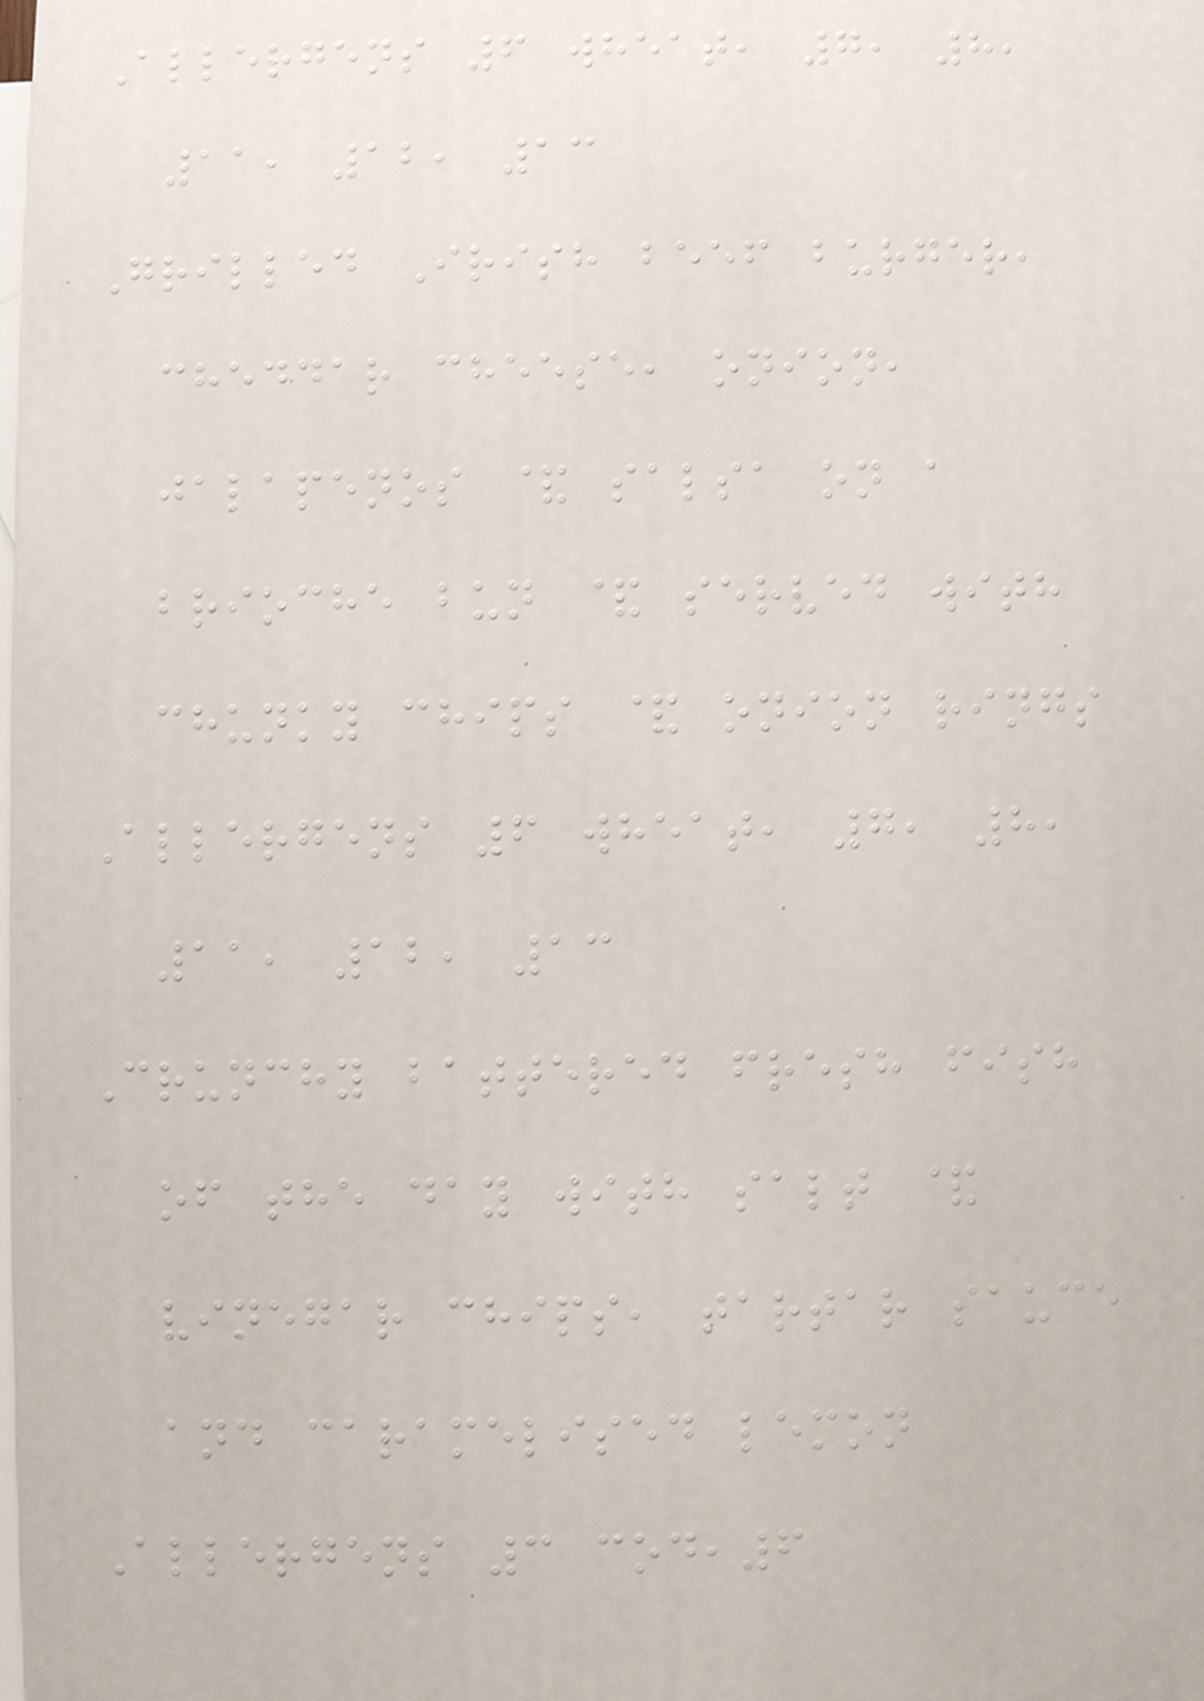Allergens 6 wheat, 7, 8,
11, 12, 13
Grilled Irish beef burger,
cheddar cheese, onion,
jalapenos & salsa on a
brioche bun & served with
chunky chips & onion rings
Allergens 6 wheat, 7, 8,
11, 12, 13
Crunchy battered fresh fish
of the day with salt &
vinegar chips, tartar sauce
and caramelised lemon
Allergens 3 cod,6
